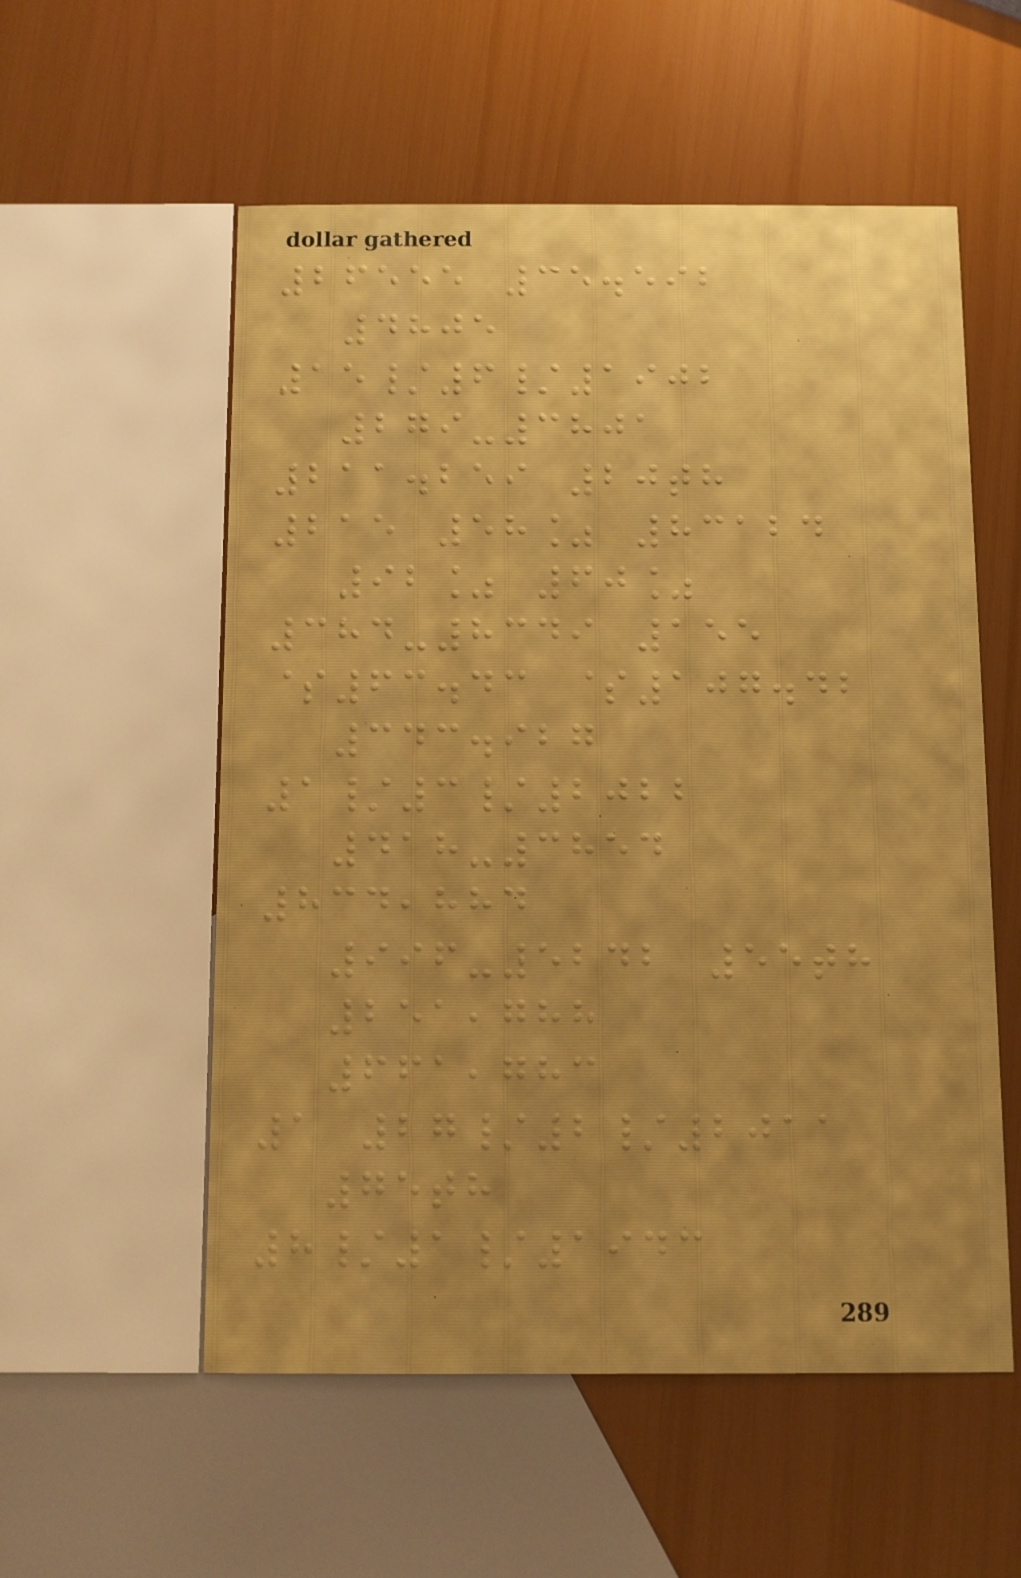26555 35.592
4805
15/6/1902
279-3801
211.259 20th
215 58% 83124
92% 60%
384-8349 155
$63.43 $107.42
343.927
1/3/2022
418-3854
834,884
996-5242 55th
251,788
661,783
1 27/2/2011
75th
8/1/1943
